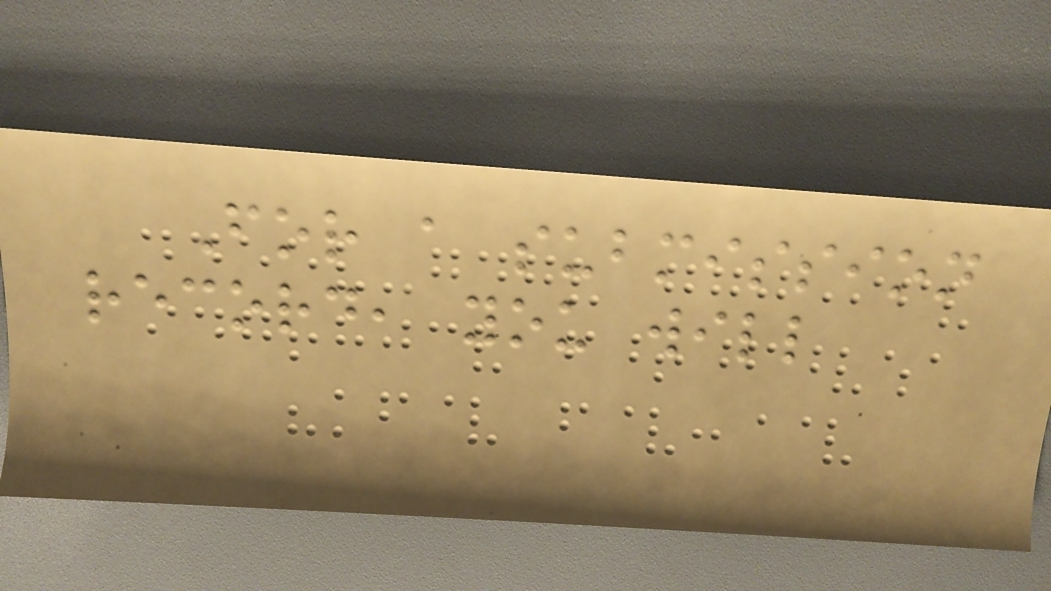For a submission
record, you will
